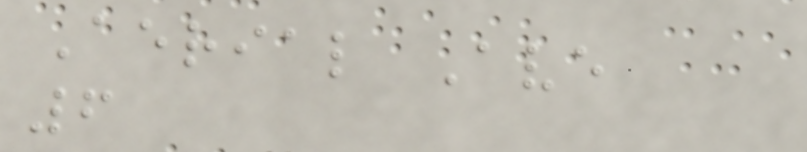Aerial Ave
6
